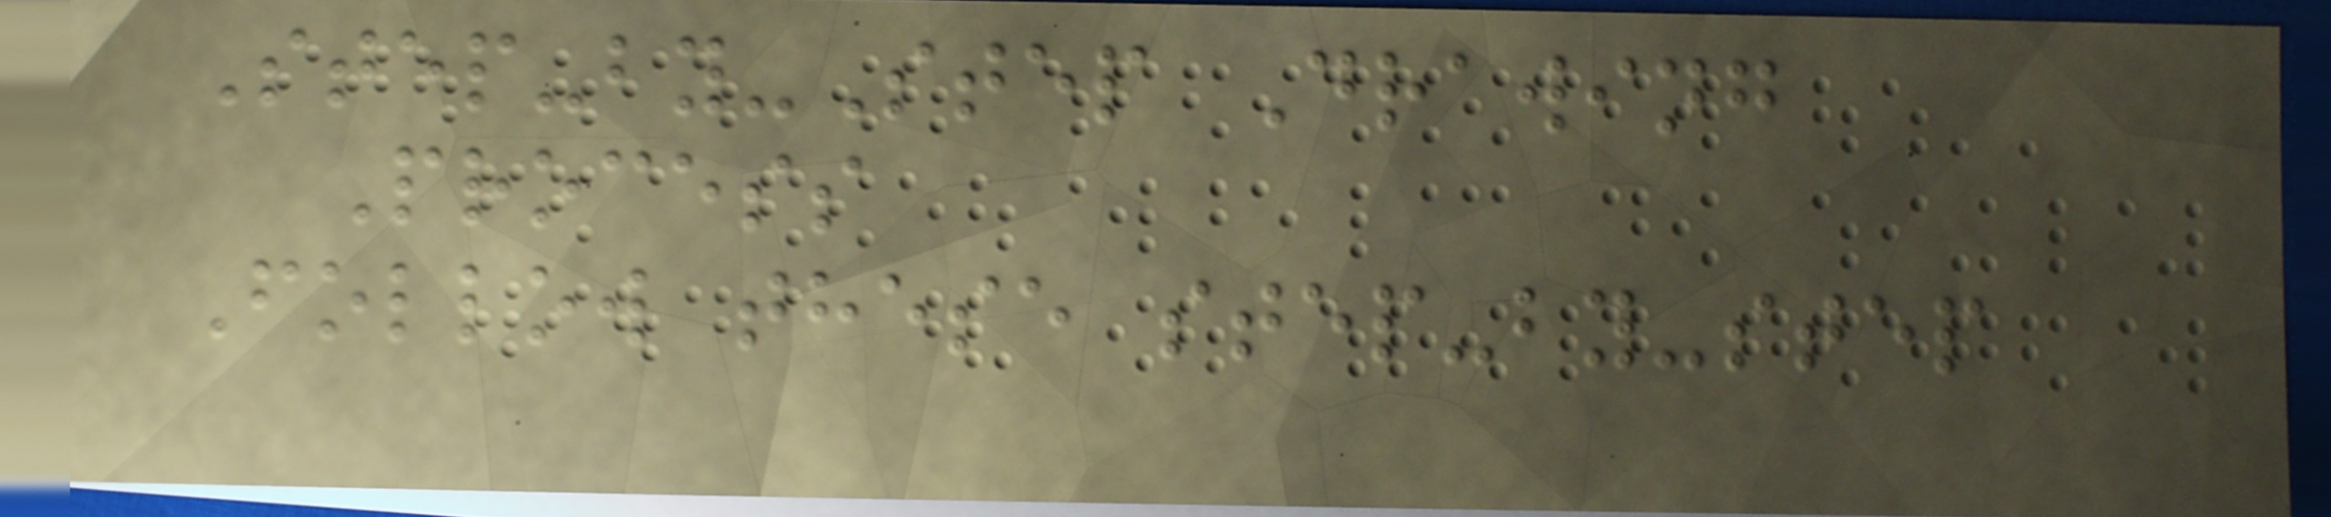Step-by-Step Drawing
Process
Follow these step-by-step
